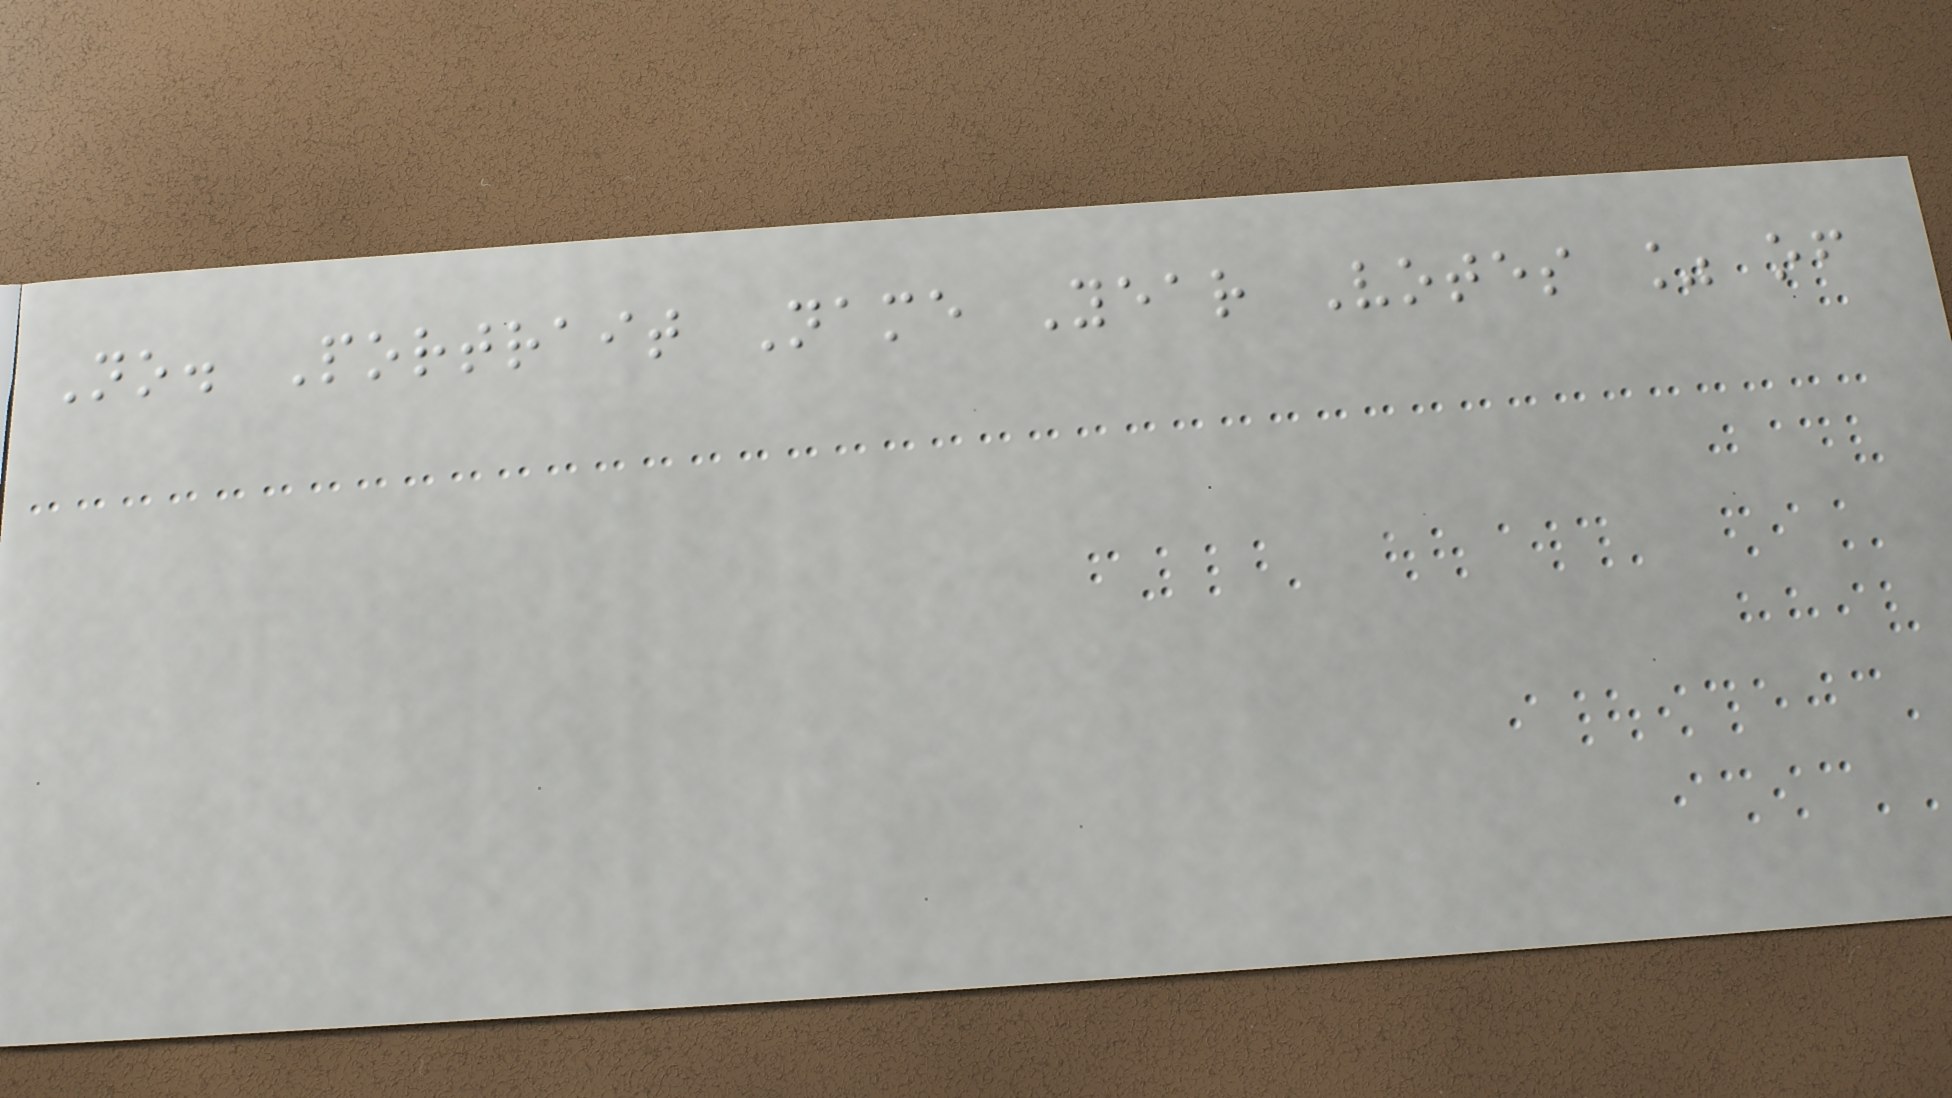No. Portrait Name Year Votes % of
